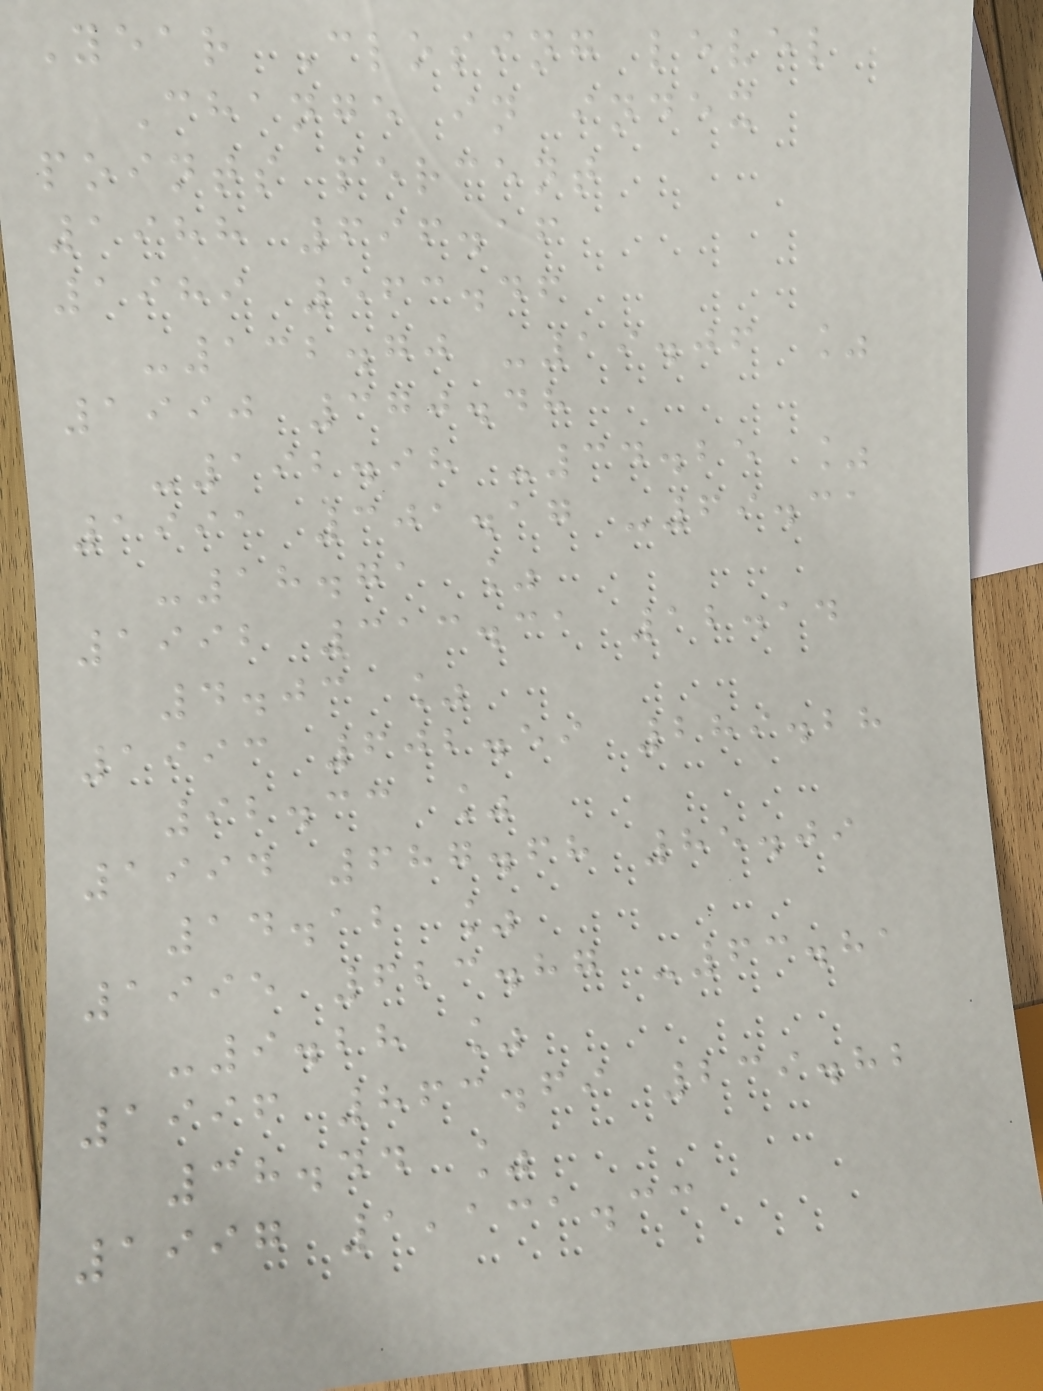Year Closing level
Change in index
points percent
1988 696.16
1989 563.46
-132.70 -19.06 %
1990 370.48
-192.98 -34.25 %
1991 301.17 -69.31
-18.71 %
1992 313.31 12.14
4.03 %
1993 602.59 289.28
92.33 %
1994 687.68 85.09
14.12 %
1995 623.87 -63.81
-9.28 %
1996 863.69 239.82
38.44 %
1997 1,131.33
